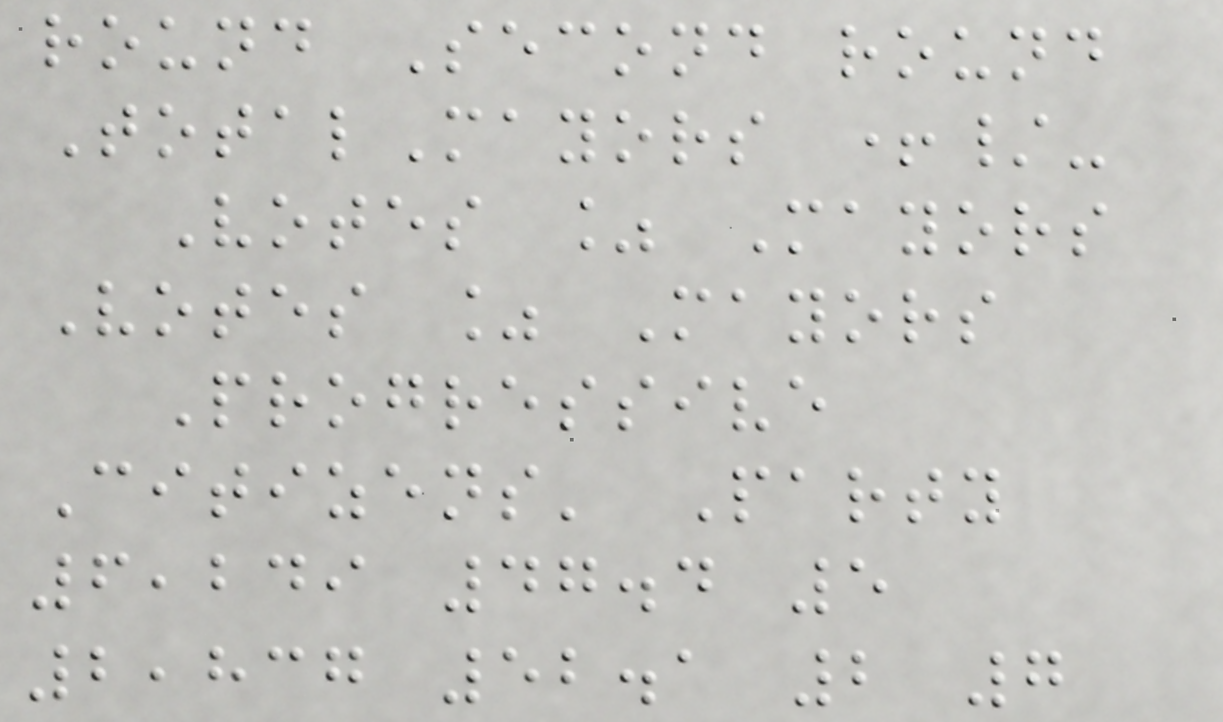round Second round
TotalMayors +/-
Votes % Mayors
Votes % Mayors
Progressive
Citizens' Party
6,249 47.4 5
2,837 52.1 2 7
